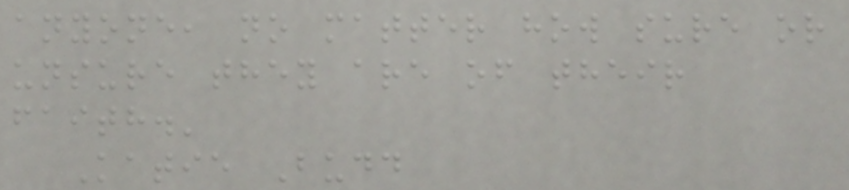anyone, no matter how sure or
unsure they are of their
faith.'
Katie Budd
